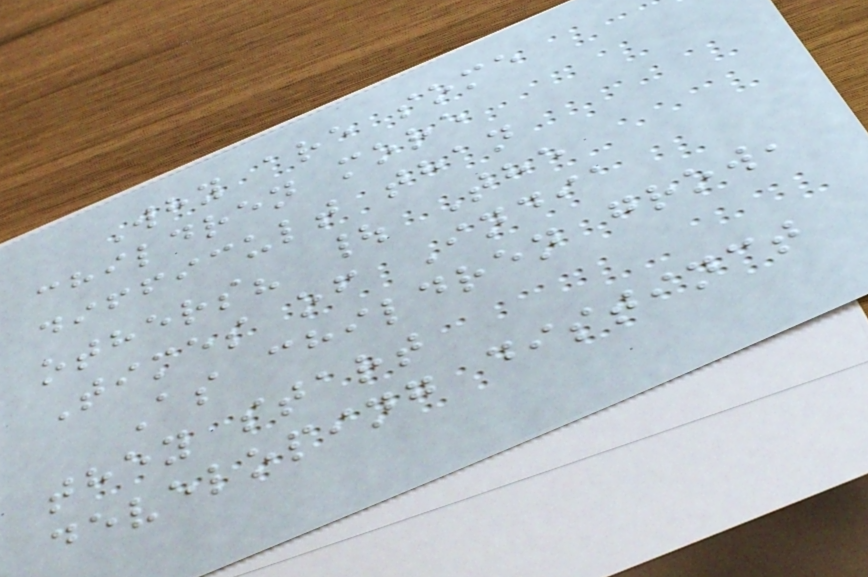Why are some
children more
difficult than
others? | The
Times of India
As children grow,
they start
developing distinct
